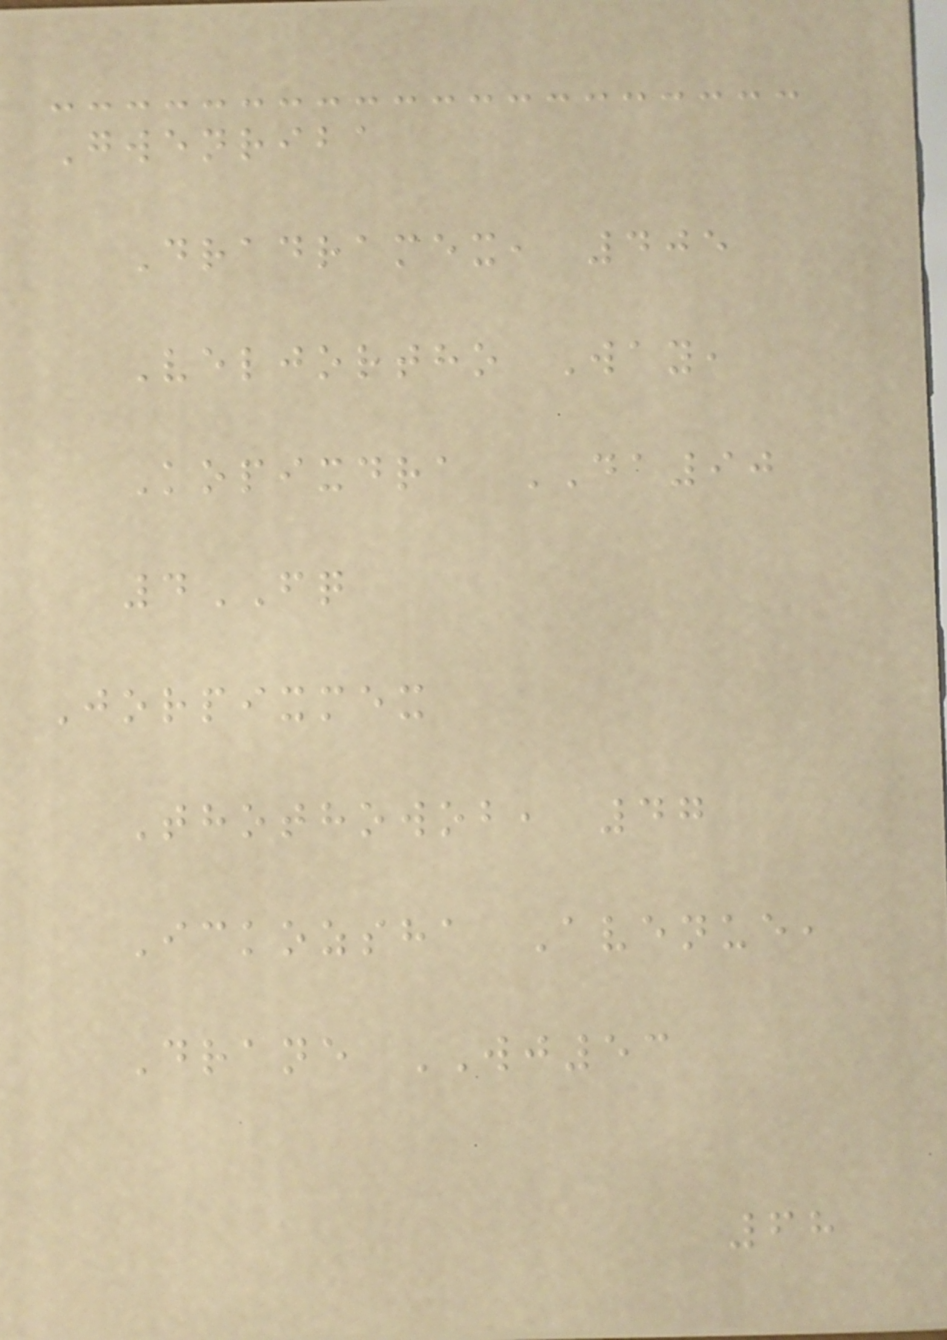Gwenriba
Dradramex, 405
Veljortho Way,
Kopixdra DA90
4FQ
Jorpixmex
Thothowob, 47
Ickozsha Avenue,
Drane WJ53
68
